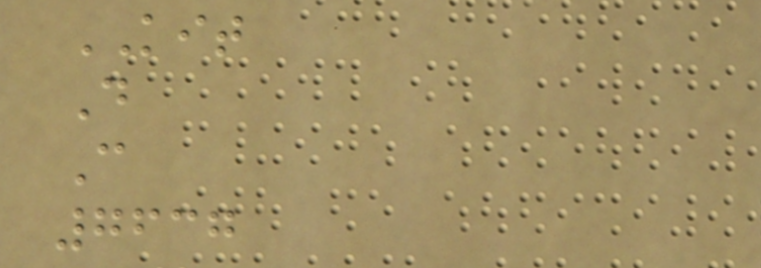KIT
D
C
7637
